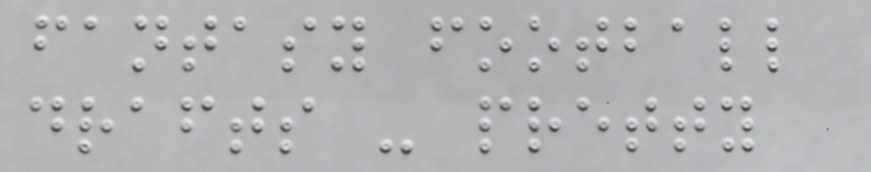fantasy football
drafts - pretty
